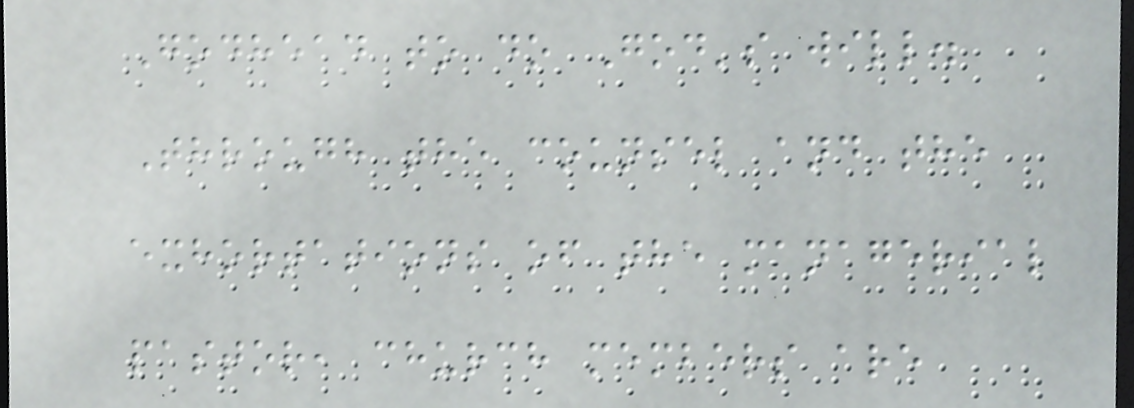Godhead to do God's will.
Through the counsel and the
exhortations of the managerial
pastor, church members are
